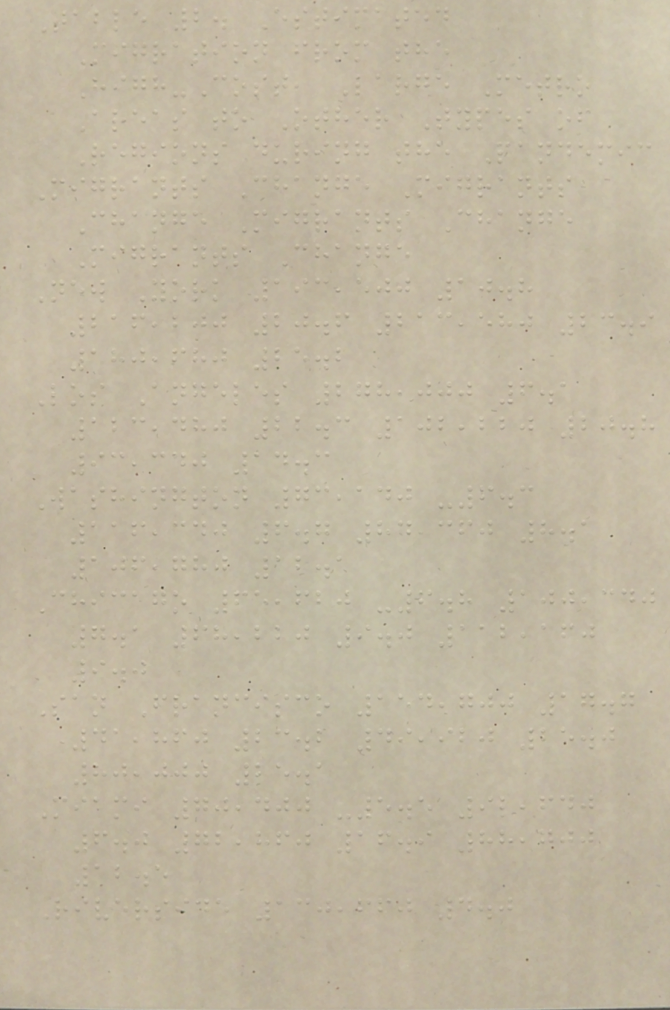Table 2. Estimated
Migration from the
High-Cost, Large Metro
Areas to Other Types of
Regions during the Pandemic
Migrants Change Migrants
Change Migrants Change
Migrants Change
New York 193,500 10.8
216,200 20.6 213,580 23.9
180,680 25.2
Los Angeles 278,000 6.1
123,480 22.3 102,220 20.8
93,340 14.3
Washington 73,140 -6.3
116,340 6.7 84,360 8.1
106,780 12.1
Chicago 65,620 -6.8 100,340
7.1 68,220 9.0 112,160
9.0
San Francisco 154,700 17.7
41,860 23.2 49,920 25.0
80,000 25.1
Miami 70,400 -5.5 92,640
6.0 72,860 16.9 88,700
12.5
Riverside 130,660 4.0
